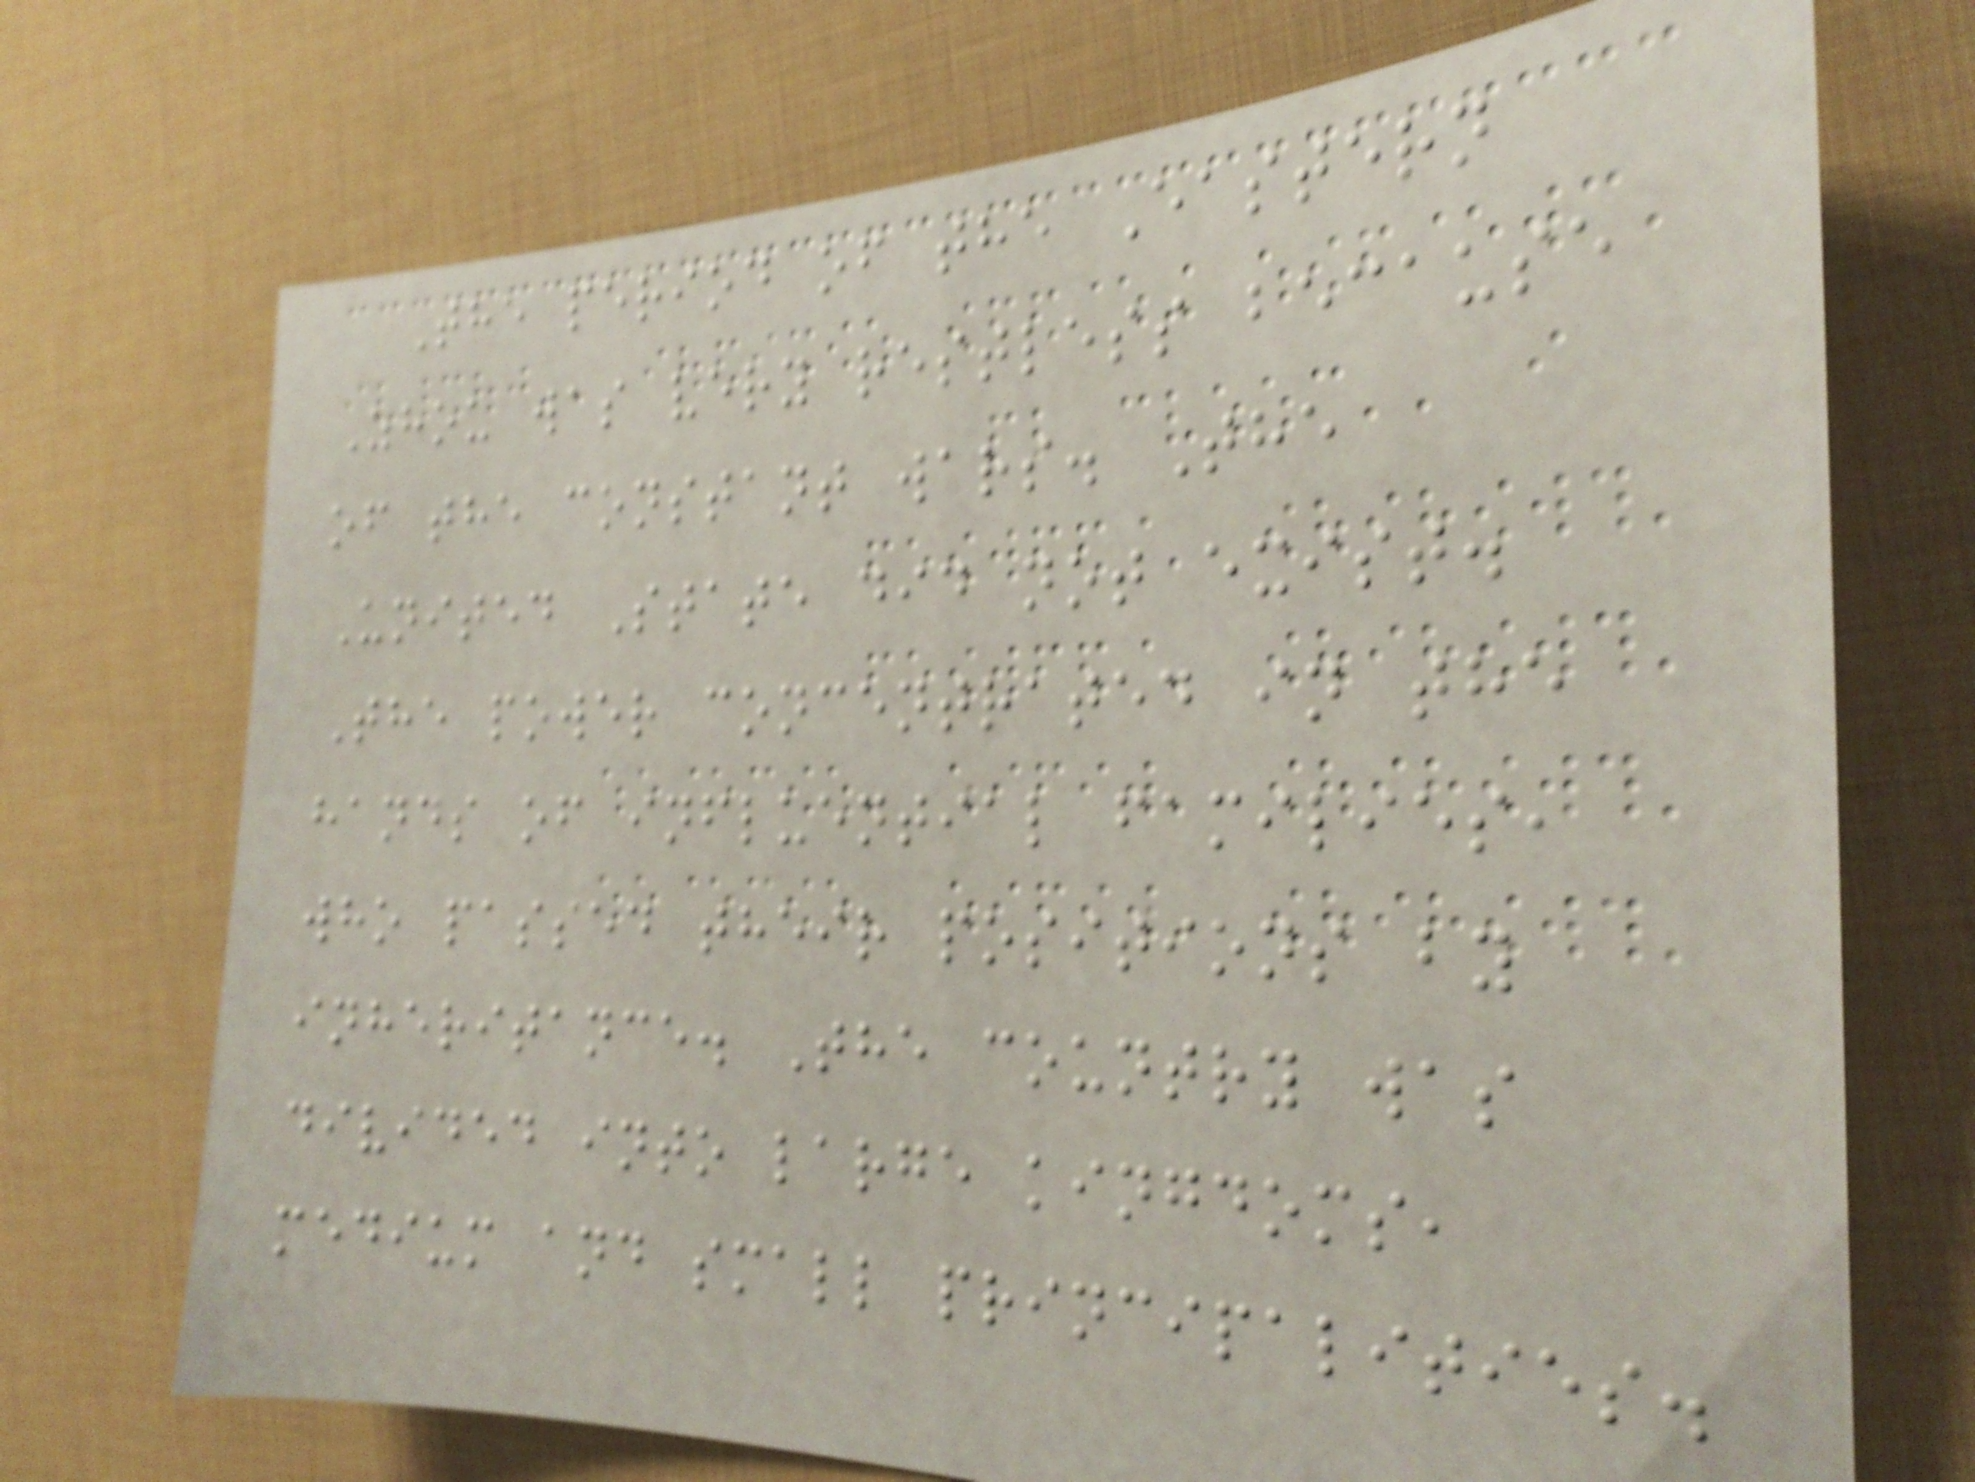The period of the Eastern
Zhou was very restless because
of the constant wars. The
United State did not exist.
The power concentrated in the
hands of influential families,
who passed their positions by
inheritance. The country was
divided into large kingdoms,
medium and small principalities.
